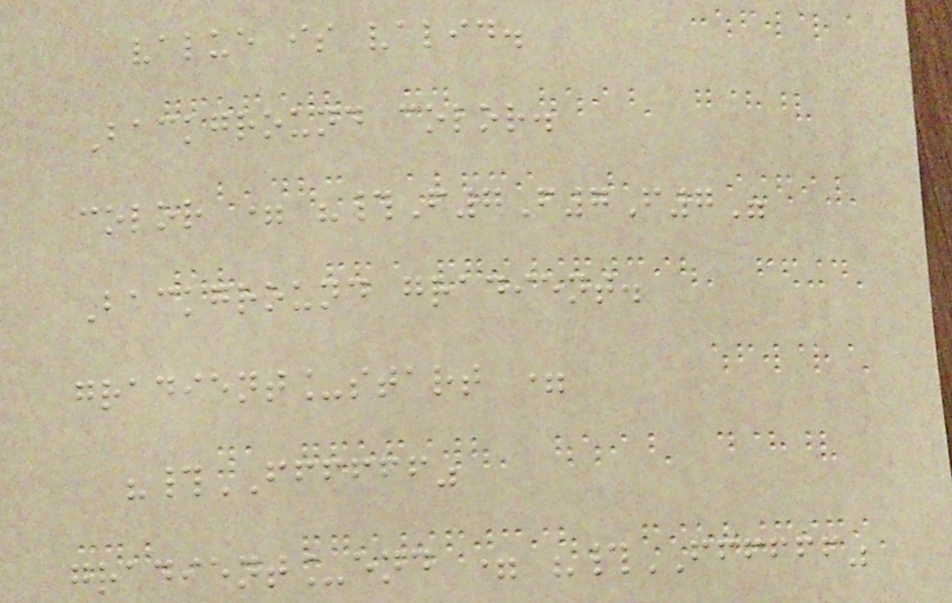value is valid.
Background color.
color = "#F7F7F7"
Background gradient.
gradient_start =
"#FFFFFF"
gradient_end = "#FFFFFF"
